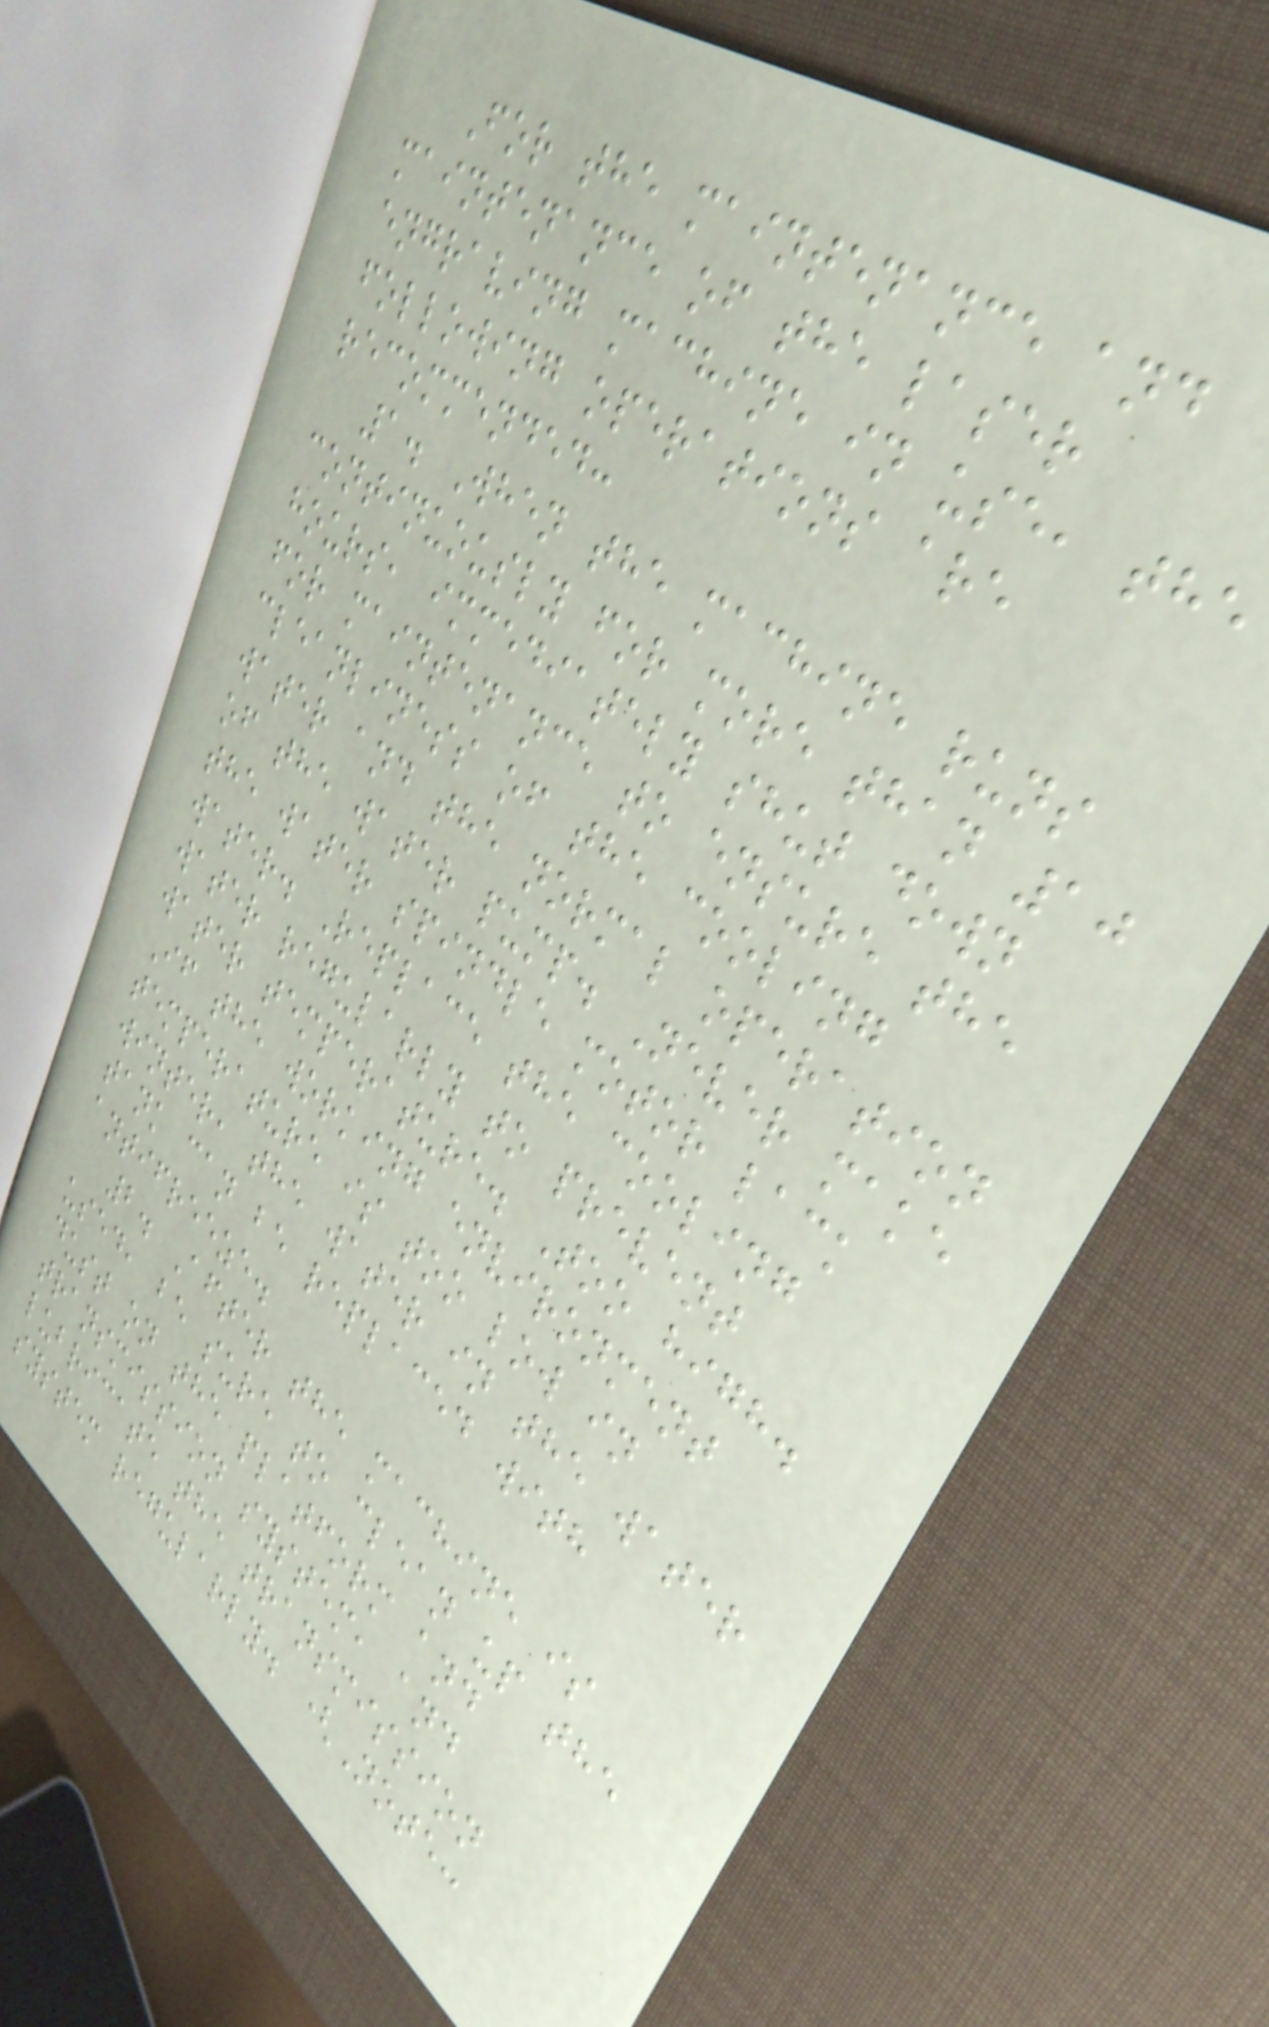For the maintenance and
maintenance of the laser
engraving machine in use, the
following operations are
recommended:
1. When the machine runs
continuously for more than 10
hours, immediately shut down
for maintenance to ensure the
cleanliness of the cooling
water and the normal operation
of the water pump. Never make
the water spindle motor lack
water. Replace the cooling
water regularly to prevent
water temperature. Too high.
If the working environment
temperature is too low in
winter, the water in the water
tank can be replaced with
antifreeze.
2. After the machine is
used, be sure to clean up the
dust on the platform and
transmission system, and
lubricate the transmission
system regularly. (Note:
